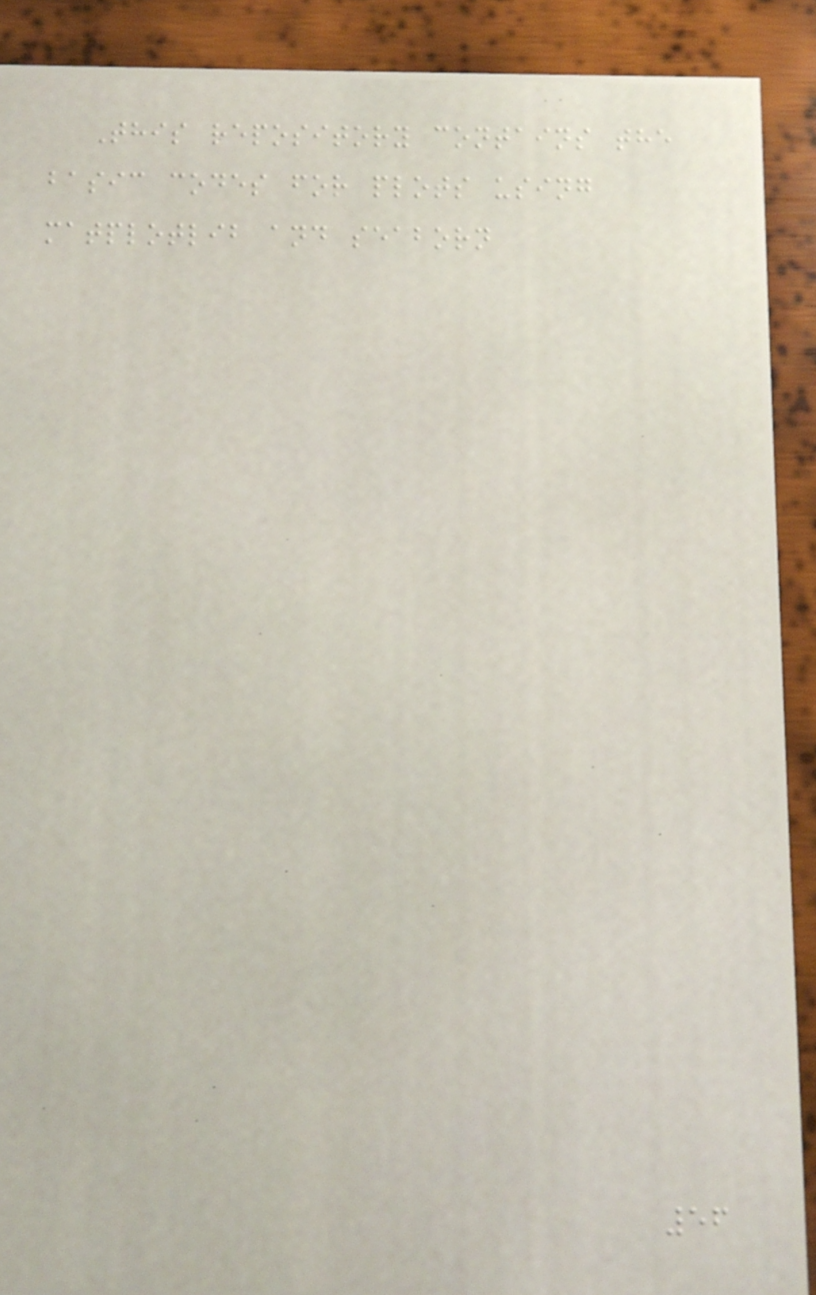This repository contains the
basic codes for plots using
matplotlib and seaborn
56
